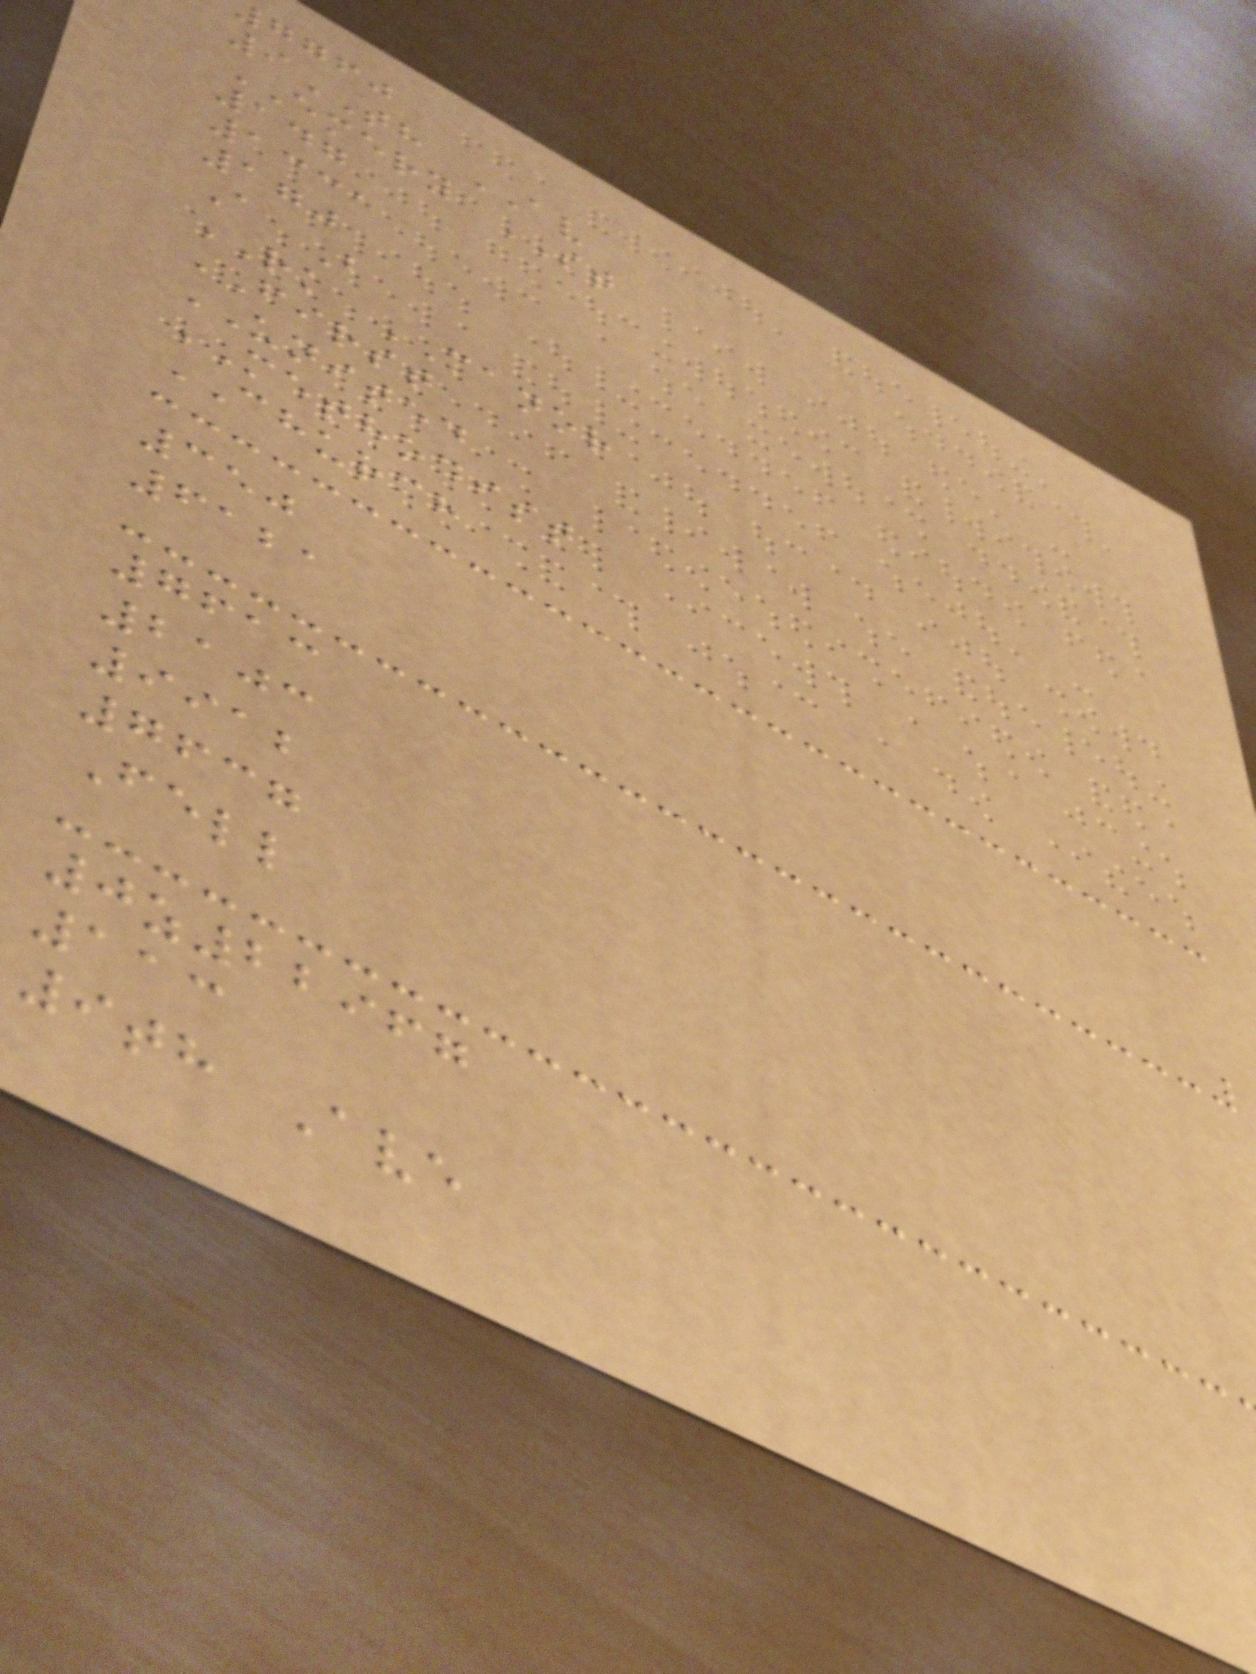ggfj
9TH AV
EMERY ST
147
1331
170
A B
RK MANOR
FIRST
UNITED
METHODIST
CHURCH
350
6121
7613
2103
9912
7637
Fell
0z22967
113
9th Ave
